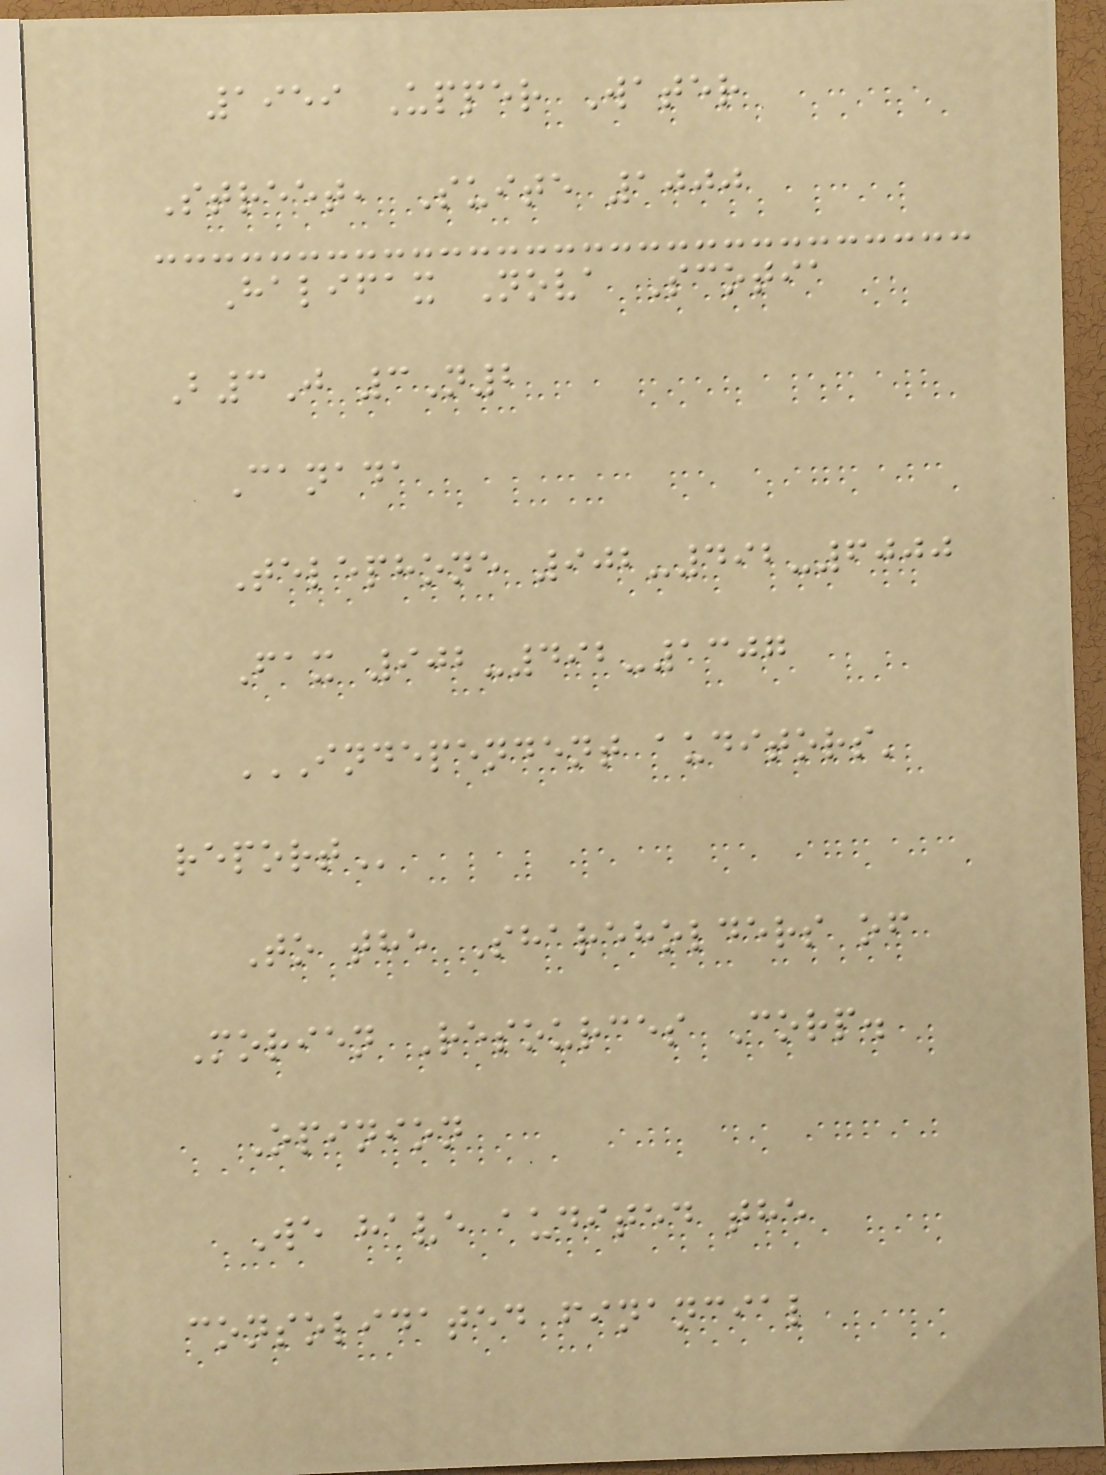1959 Upper Water
Street, Suite 1000
Halifax Nova Scotia
B3J 3N2
Canada
Telephone 902-492-6000
Fax 902-492-1307
INDEPENDENT AUDITORS'
REPORT
To the Shareholders of
Morien Resources Corp.
Opinion
We have audited the
consolidated financial
